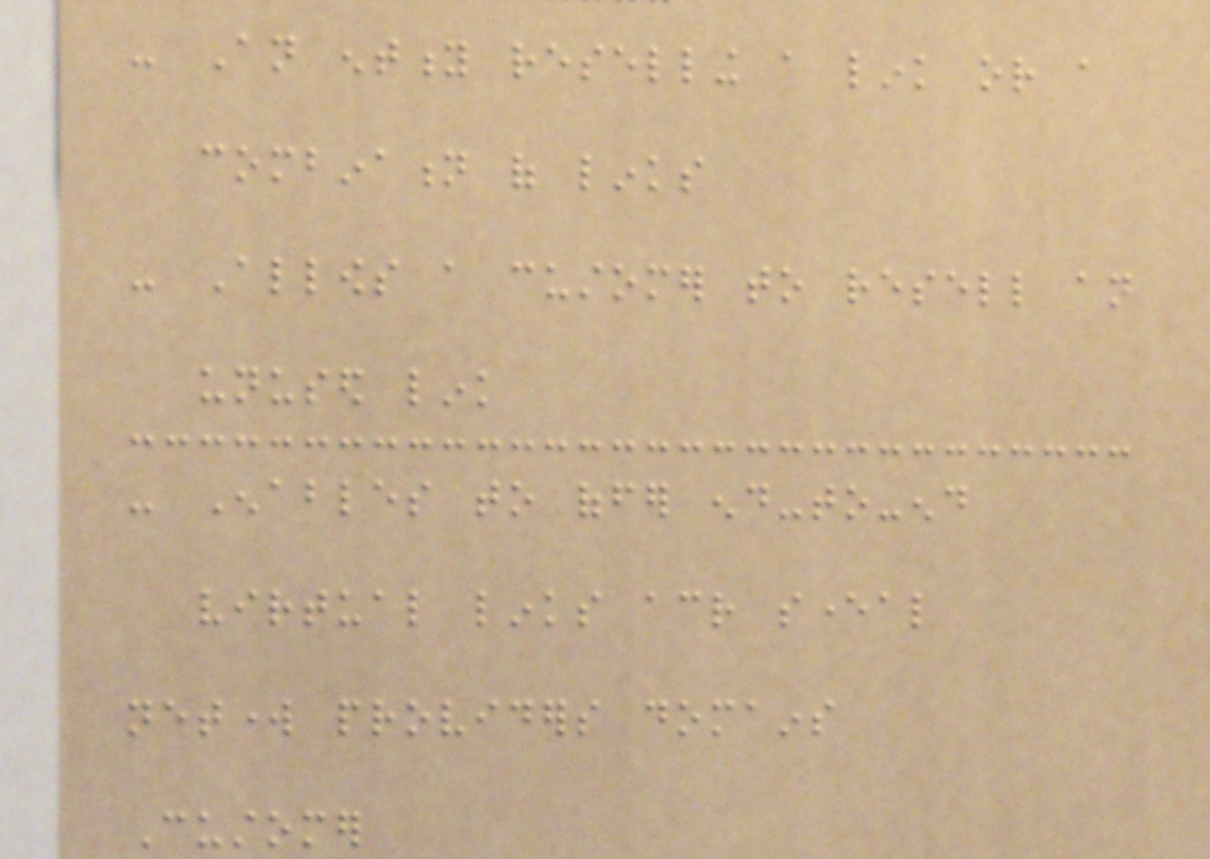- An entity reselling a link or a
combination of links
- Allows a customer to resell an
unused link
- Enables to offer end-to-end
virtual links across several
network providers domains
Customer
